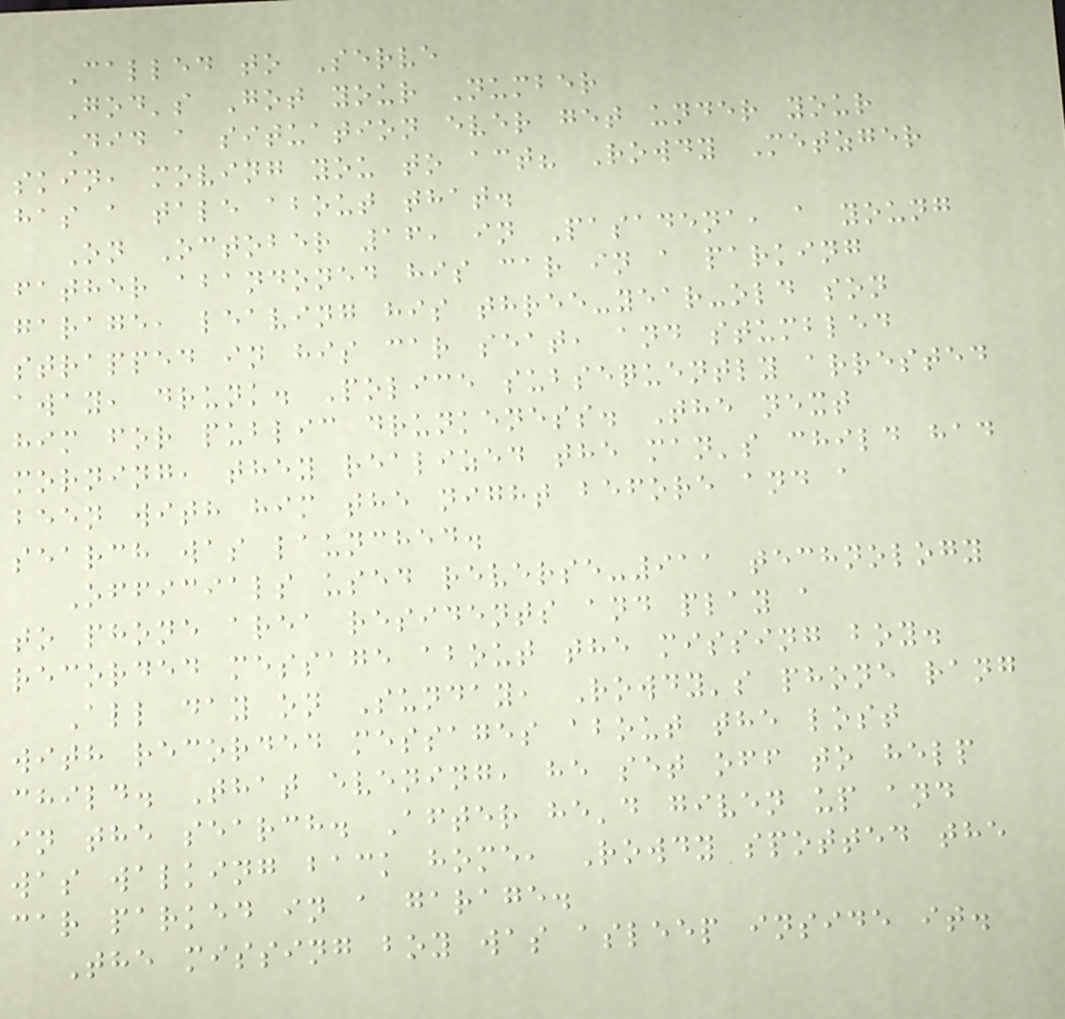Called to Serve
God's Got your Number
Did a situation ever get under your
skin, moving you to act? Rowdy Metzger
has a tale about that.
On October 16, in Pasadena, a young
father abandoned his car in a parking
garage, leaving his three-year-old son
strapped in his car seat, and stumbled
away, drunk. Police subsequently arrested
him for public drunkeness. The next
morning, they realized the man's child had
been with him the night before and a
search was launched.
Officials used reverse-911 technology
to phone area residents and play a
recorded message about the missing boy.
All day on Sunday, Rowdy's phone rang
with recorded messages about the lost
child. That evening, he set off to help
in the search. After he'd given up and
was walking back home, Rowdy spotted the
car parked in a garage.
The missing boy was asleep inside it.
